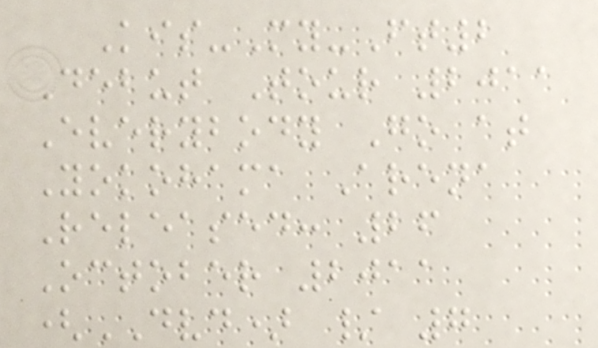Kis-My-Ft2
Debut Tour 2011
Everybody Go at
Yokohama Arena
Released: 26
October 2011
(DVD) / 7
